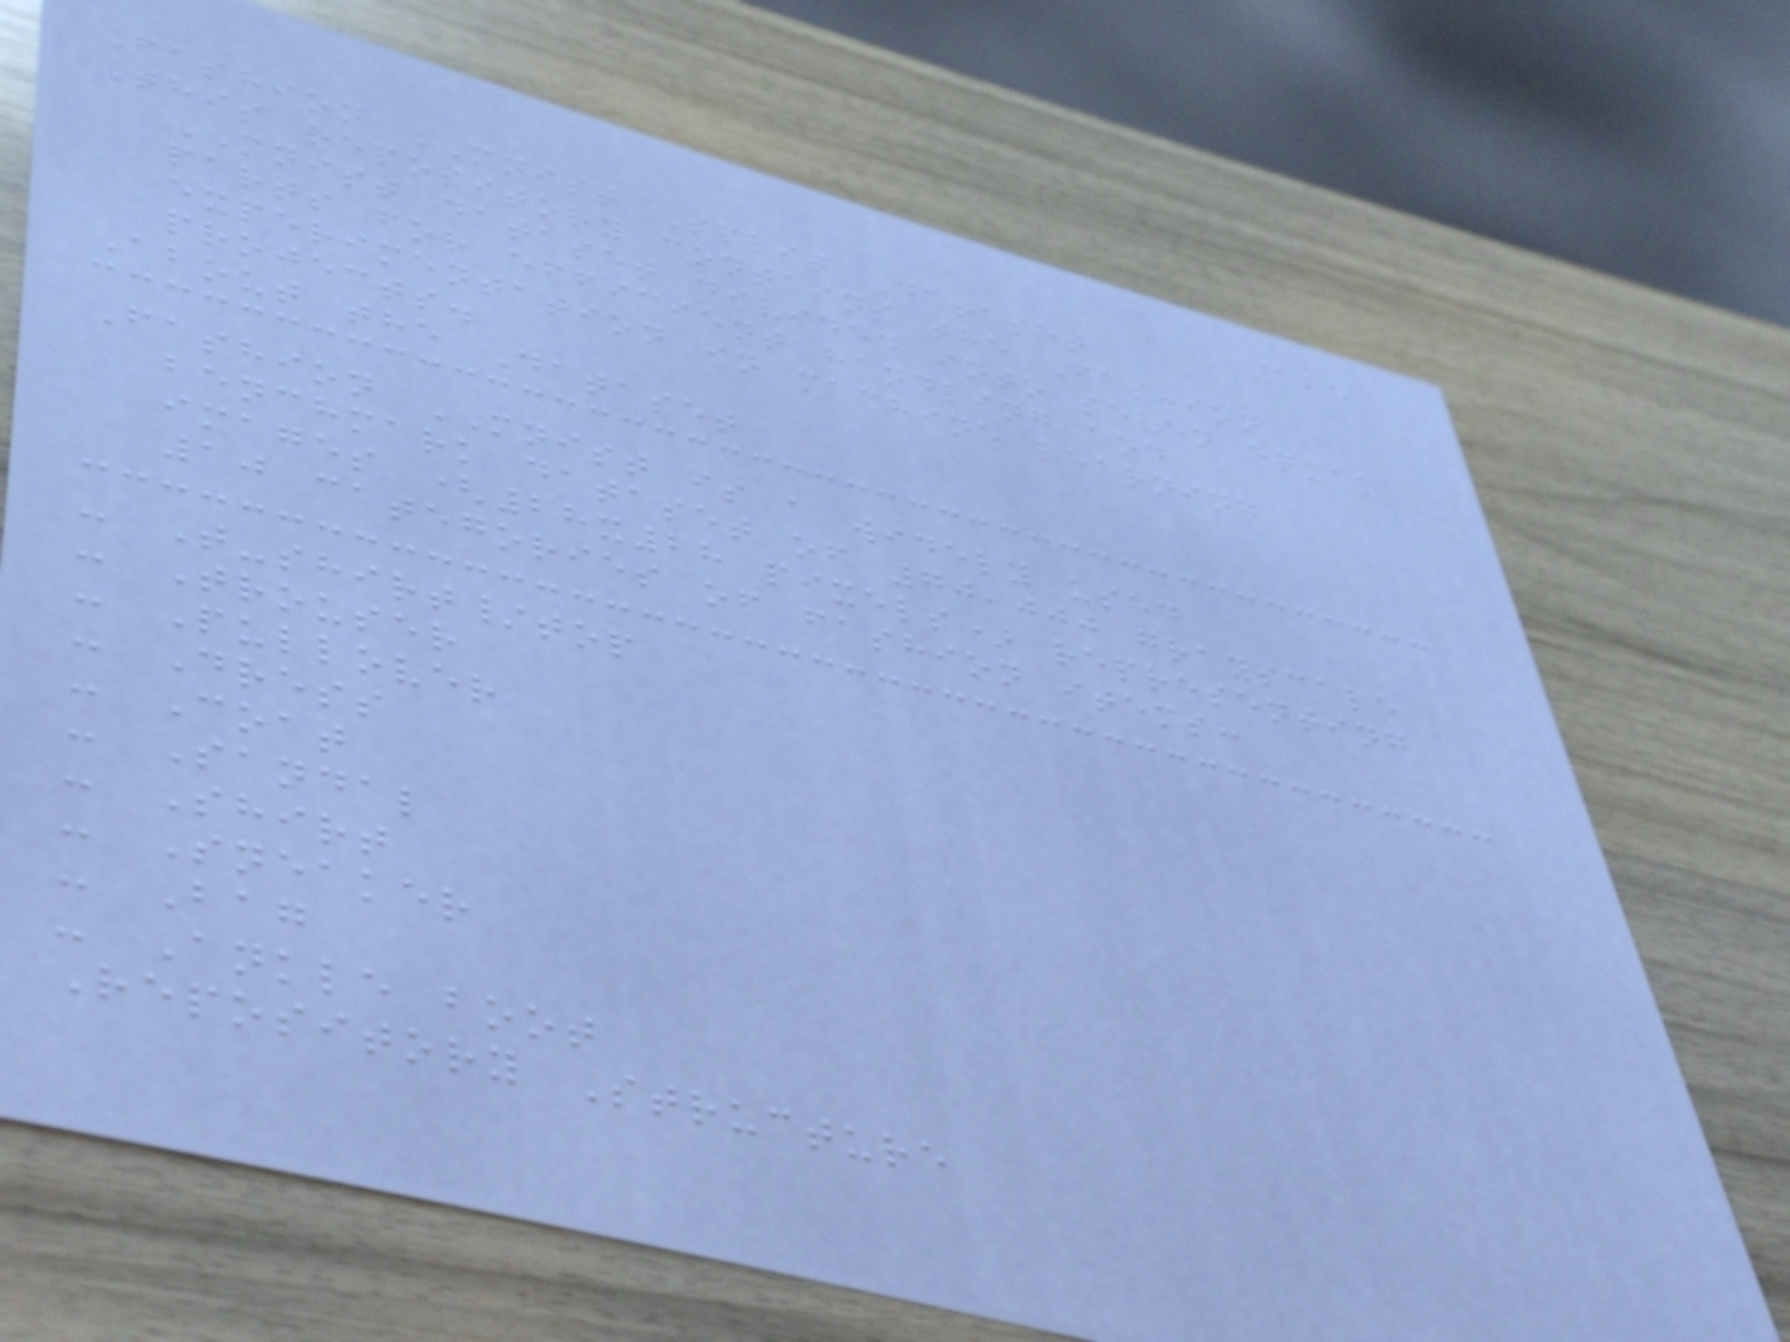125
Fashion MNIST Split Dataset
This repository contains the Fashion
MNIST dataset divided into seven equal
parts for efficient handling and
experimentation in machine learning
projects.
About the Dataset
Fashion MNIST is a widely used
benchmark dataset of 70,000 grayscale
images (28x28 pixels) representing
10 categories of fashion items:
- T-shirt/top
- Trouser
- Pullover
- Dress
- Coat
- Sandal
- Shirt
- Sneaker
- Bag
- Ankle boot
Repository Structure
